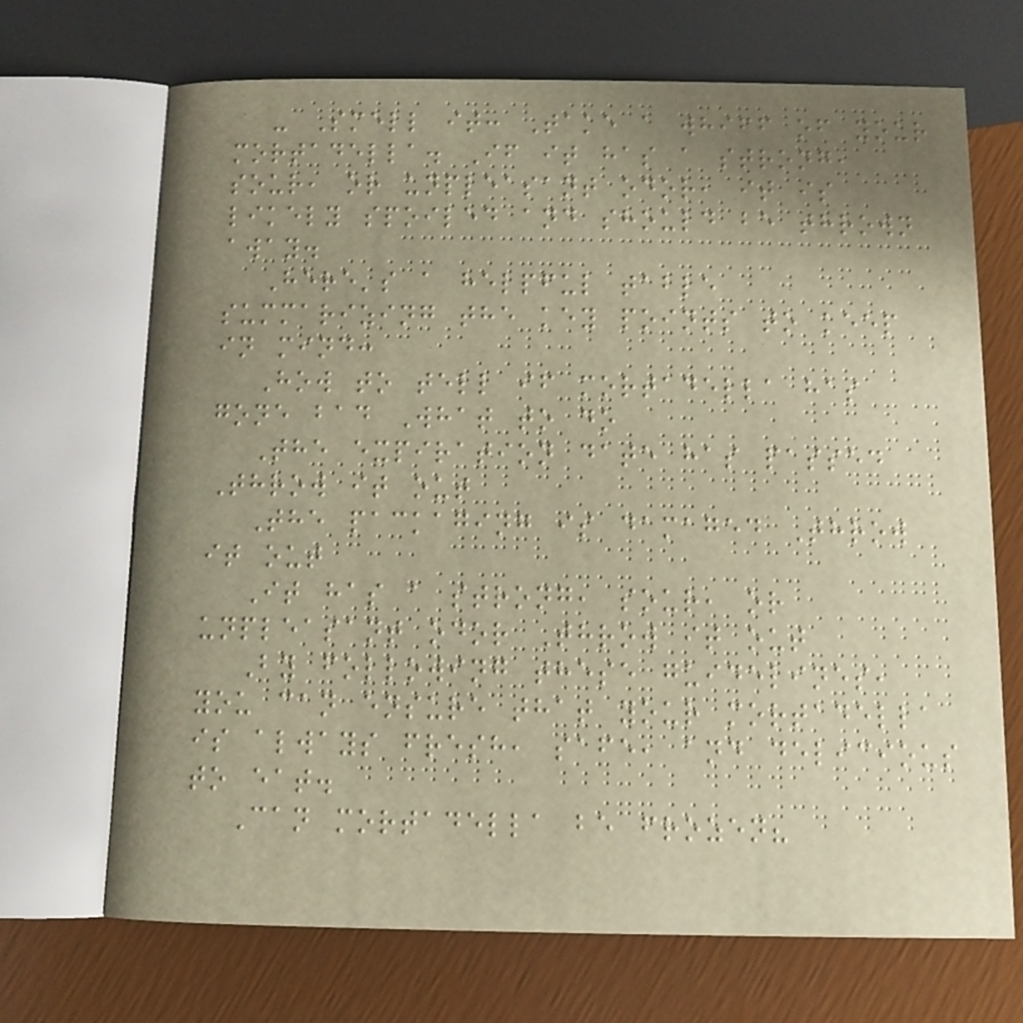- Smell it: Take a whiff of your
mortadella. If it has a strong,
sour, or unpleasant odor, it is
likely spoiled and should be thrown
away.
Here's a helpful table
summarizing the key points to keep
in mind:
How to tell if mortadella has
gone bad What to do
The expiration date has passed
Throw it out
The packaging is damaged Throw
it out
It has a strong, sour, or
unpleasant odor Throw it out
By following these guidelines,
you can ensure that your mortadella
is always fresh, safe, and delicious
to eat.
Can mortadella be frozen?
